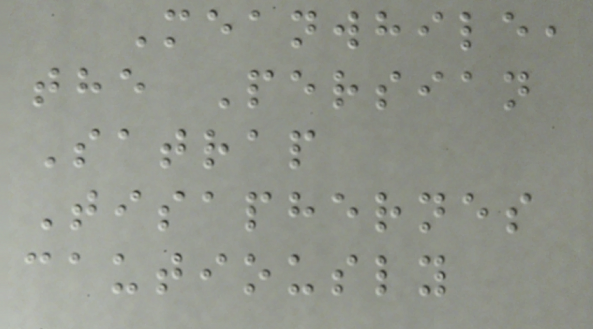Meanwhile,
the Persian
Satrap
Tisaphernes
cautiously
